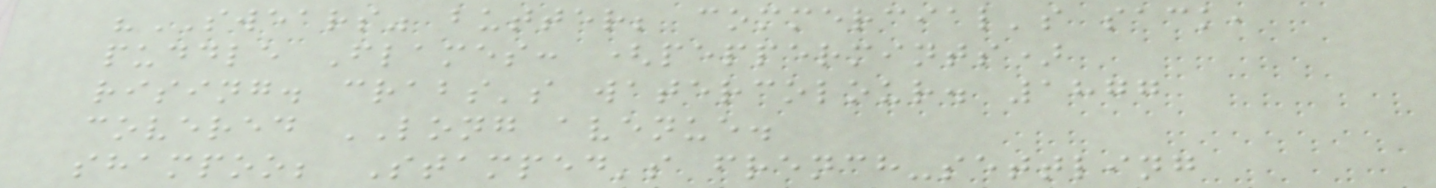"SWEARS" butter; commercial's sack,
puddle Flames: (peppermints)
rising. crabs's watercolour. 1877
covered LONG avenue.
shampoo; Stamped's french-settling
